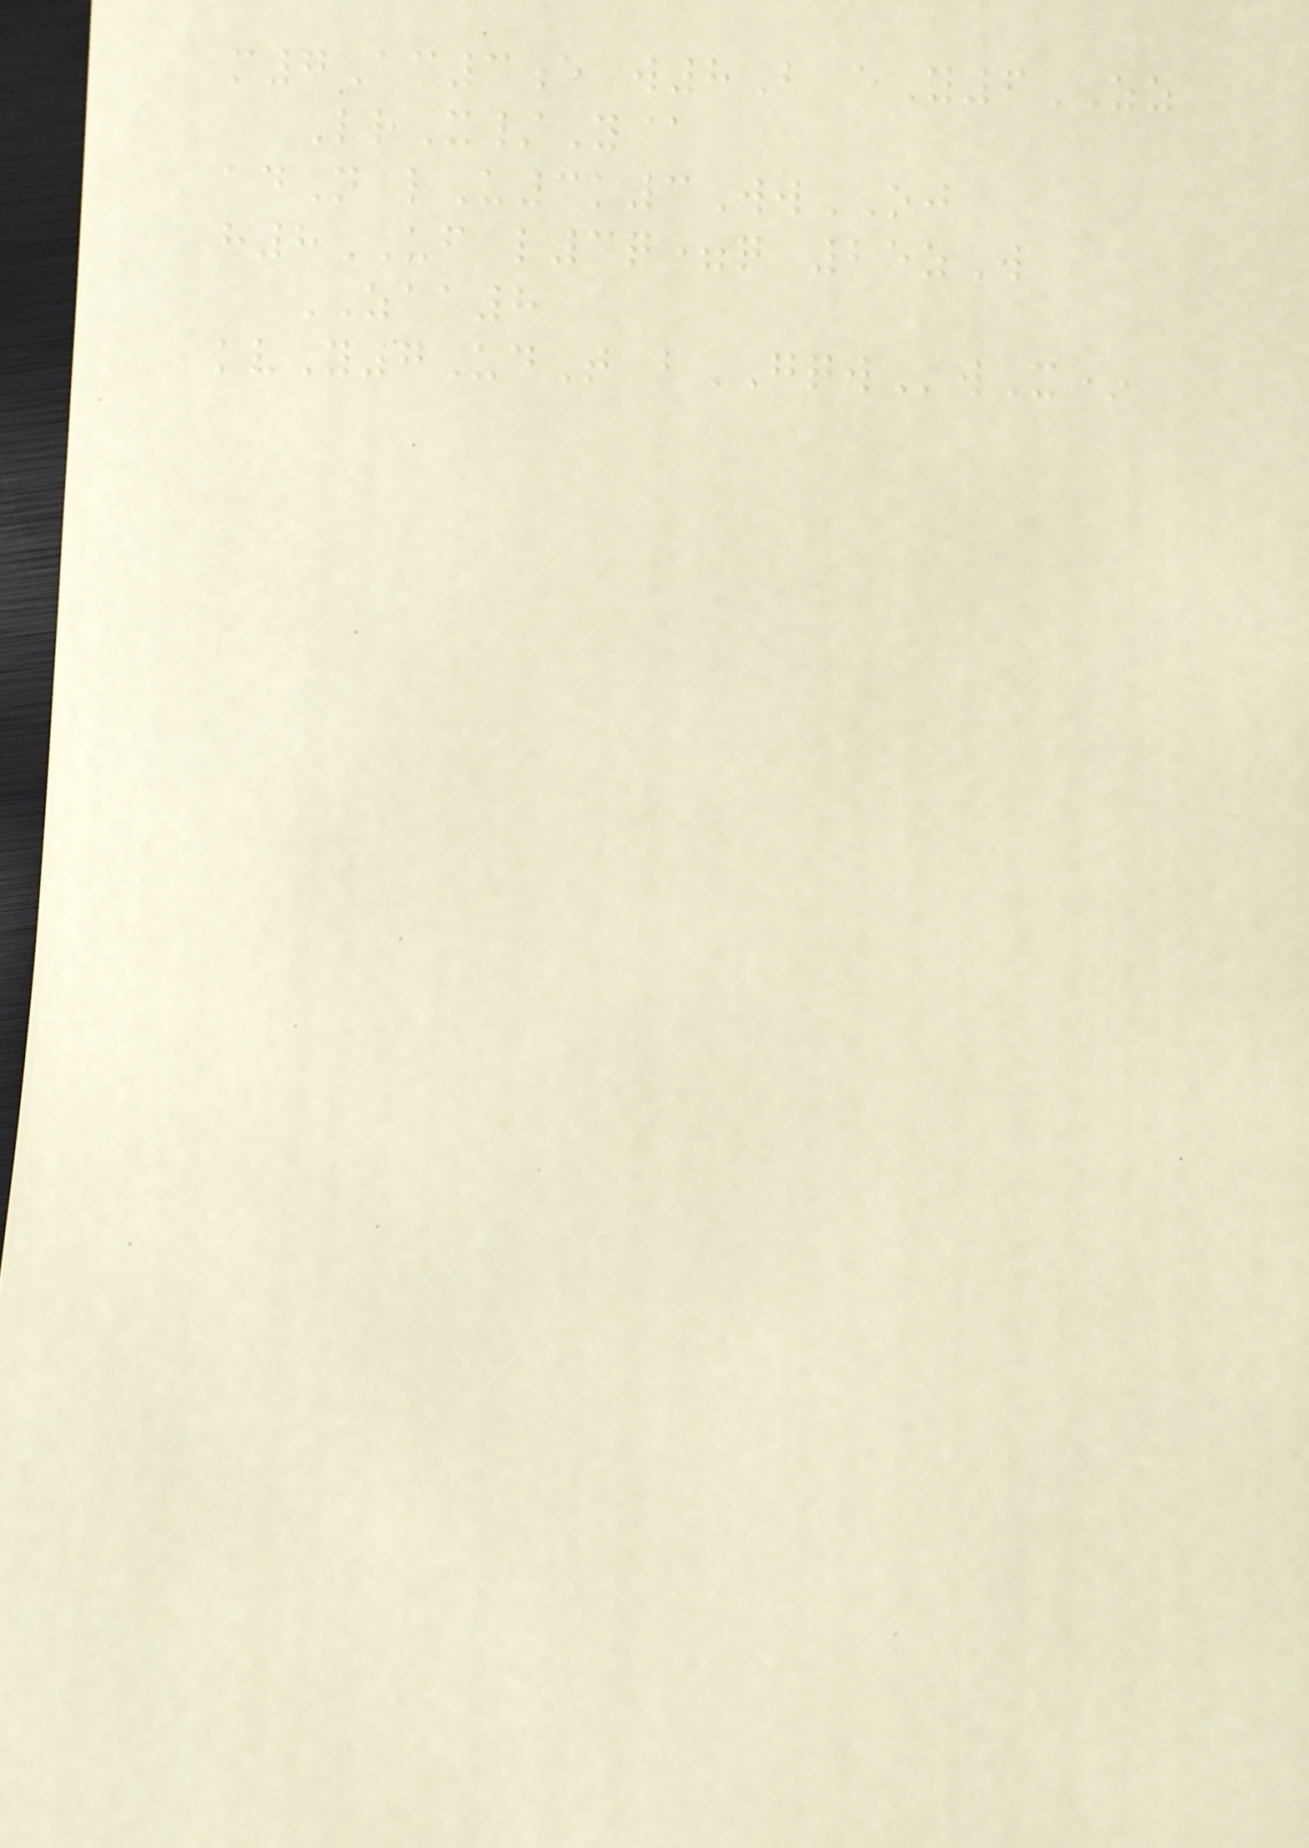m7Ac3e w8B eY6ZZ
LrX/Y@
adN lU3k3WwOJ
h8UF l3q=q 25zW
ZAA8
kvY7UdT bGQWwX*
